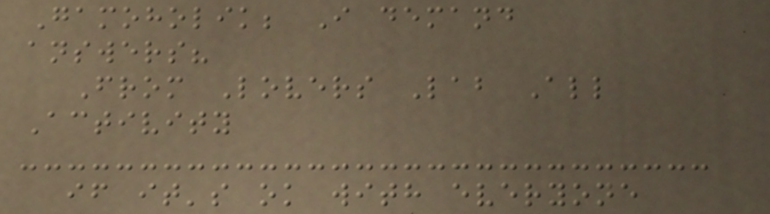Gamoholik; I demand
answers?
From Lovers Lab All
Activity
if it's ok with everyone
